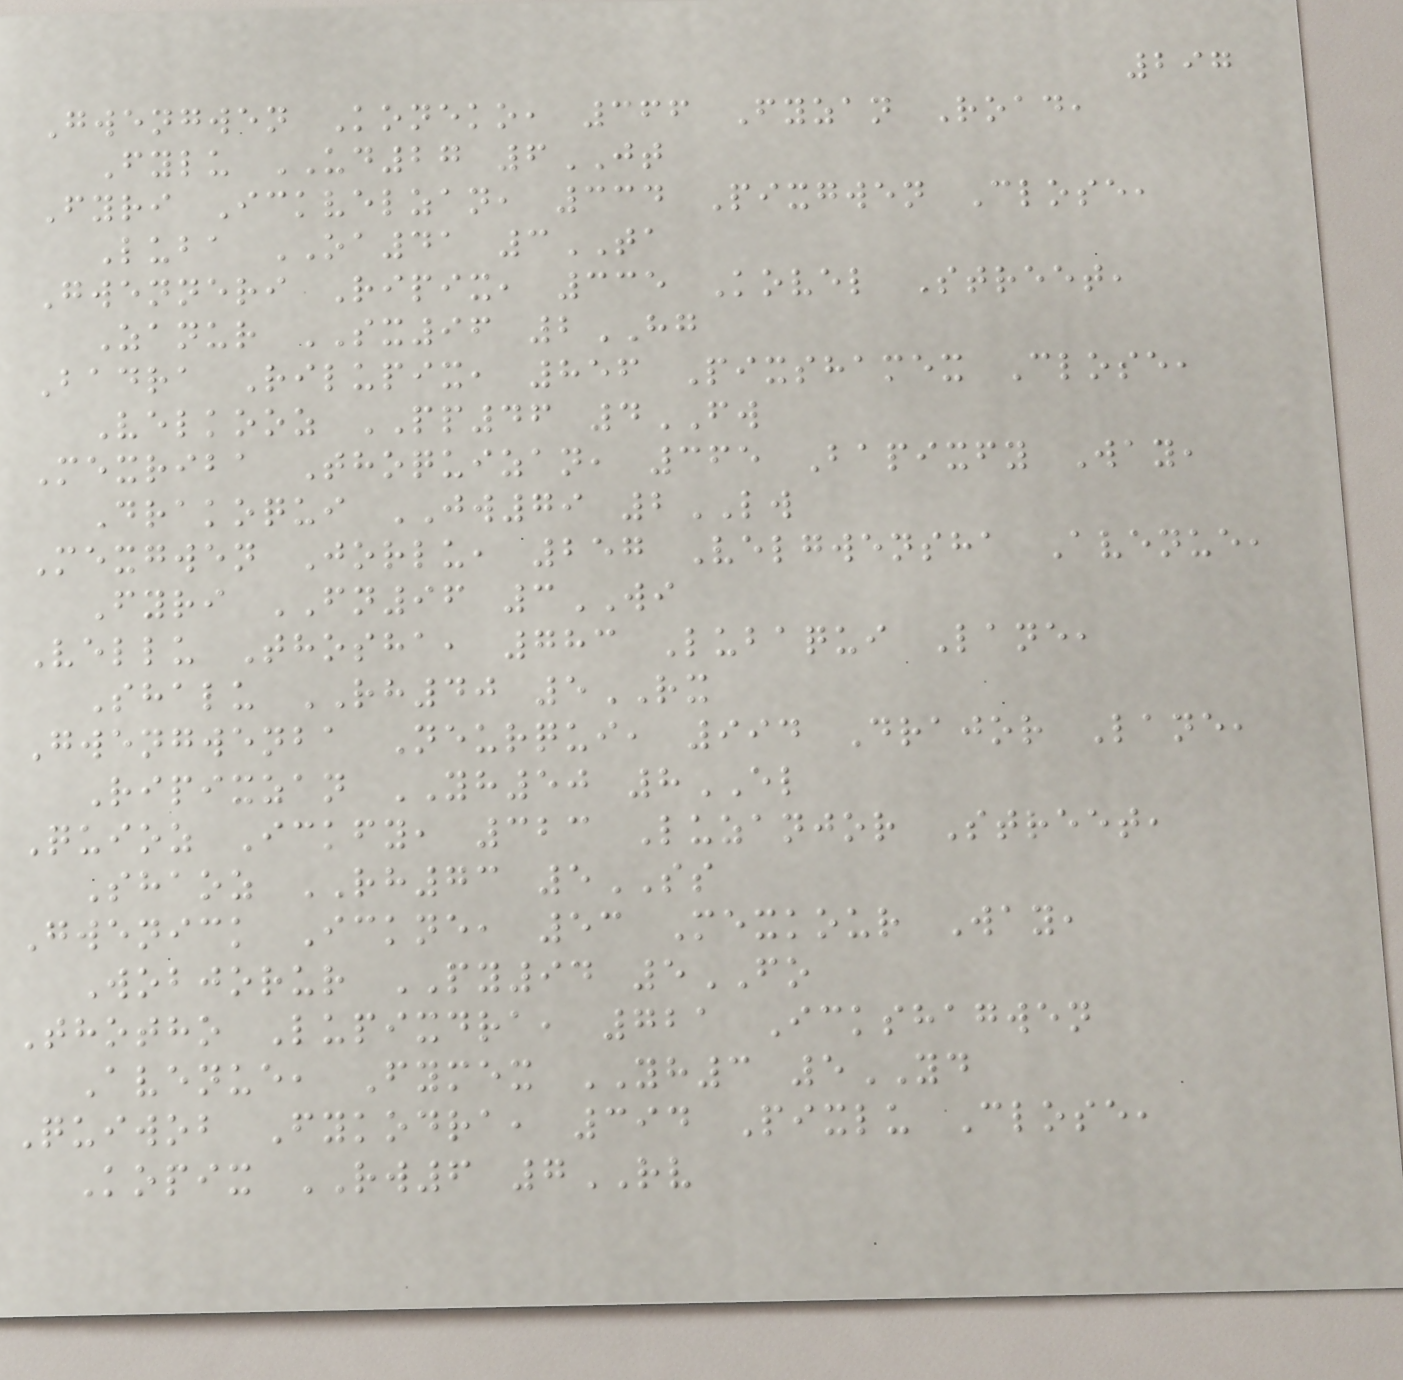297
Gwengwen Koneko, 366 Fyzan Road,
Fylu UD27 6JT
Fyri Ickvelzan, 334 Pixgwen Close,
Luba OA41 3TA
Gwenneri Ripix, 335 Kovel Street,
Zanur SX96 2HG
Badra Rilupix, 856 Pixshamex Close,
Velkooz PP46 4FW
Mexriba Thoquizan, 365 Bapixfy Way,
Drakoqui JW79 2LW
Mexgwen Jorlu, 257 Velgwensha Avenue,
Fyri FN96 3WI
Vellu Thosha, 783 Lubaqui Lane,
Shalu RH40 5RX
Gwengwenba Neurqui, 994 Drajor Lane,
Ripixzan YH50 8EL
Quioz Ickfy, 323 Luzanjor Street,
Shaoz RH73 5SS
Gwenick Ickne, 53 Mexkour Way,
Wobjorur PY94 5FO
Thotho Lupixdra, 721 Ickshagwen
Avenue, Fymex YH3 5YD
Quiwob Fykodra, 394 Pixlu Close,
Kopix RW6 7RV
